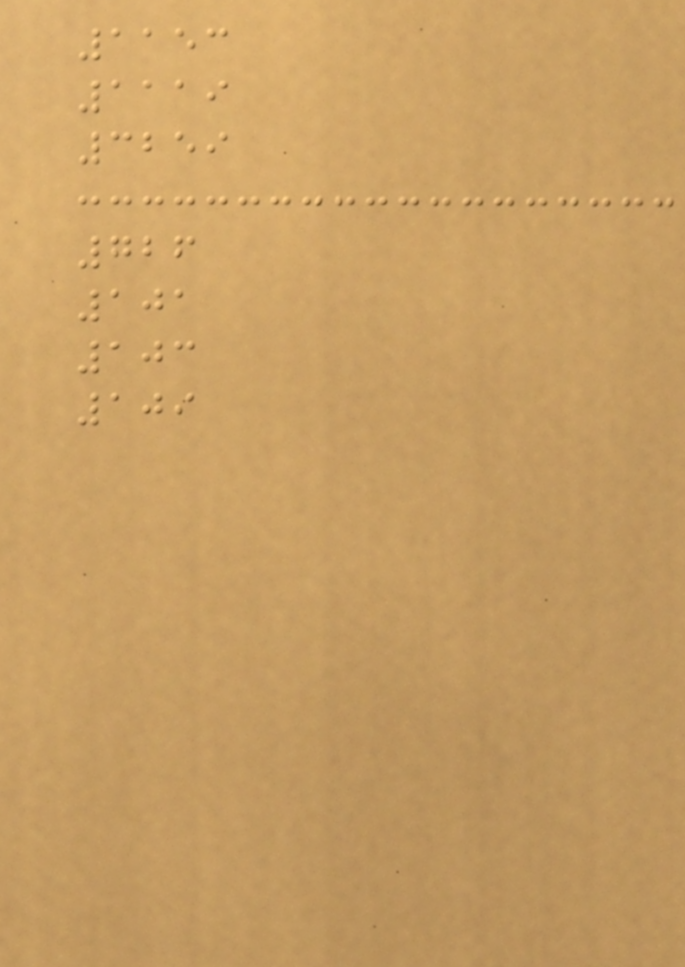1153
1119
3259
726
101
103
109
